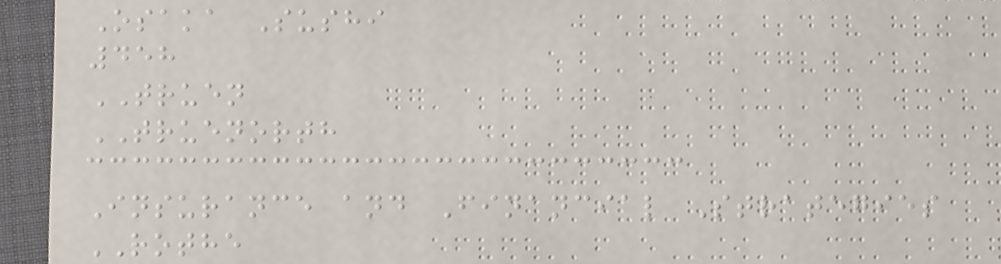Osaka Sushi
458
TRUEN
TRUENORTH
Insurance and Financial Strategies
ROTHE
